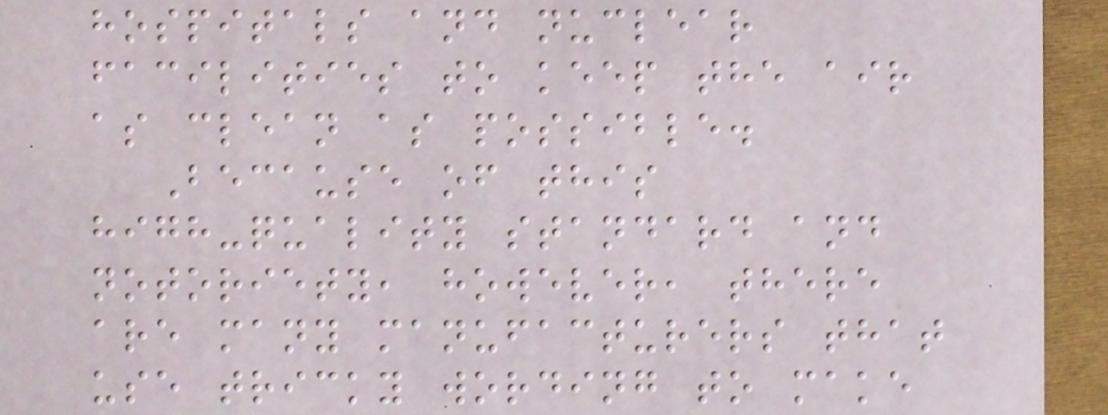hospitals and nuclear
facilities to keep the air
as clean as possible.
Because of this
high-quality standard and
notoriety, however, there
are many manufacturers that
use tricky wording to make
